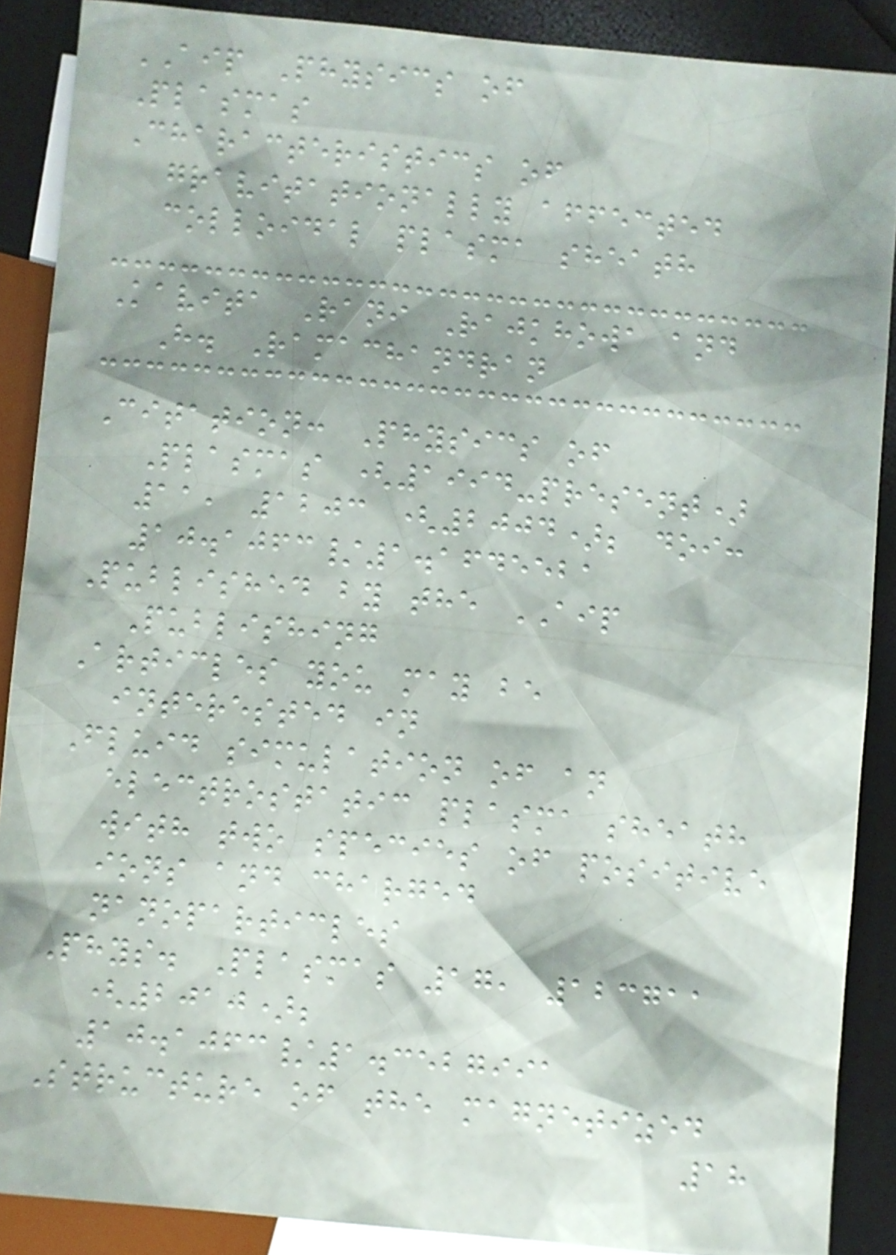AIP Physics of
Plasmas
Characteristics of
gravitationally affected
colloidal plasma sheath
Kavita Rani Rajkhowa and
H. Ramachandran
Citation: Physics of
Plasmas (1994-present)
11, 1203 (2004); doi:
10.1063/1.1645521
Published by the AIP
Publishing
Articles you may be
interested in
Fluid simulation of an
electrostatic plasma sheath
with two species of positive
ions and charged
nanoparticles
Phys. Plasmas 17, 123711
(2010);
10.1063/1.3527991
Structure of the magnetized
18
